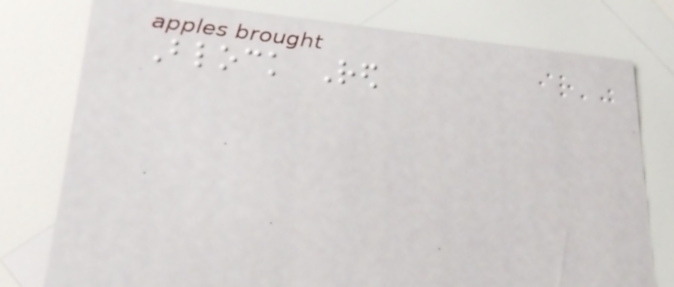Block Red
